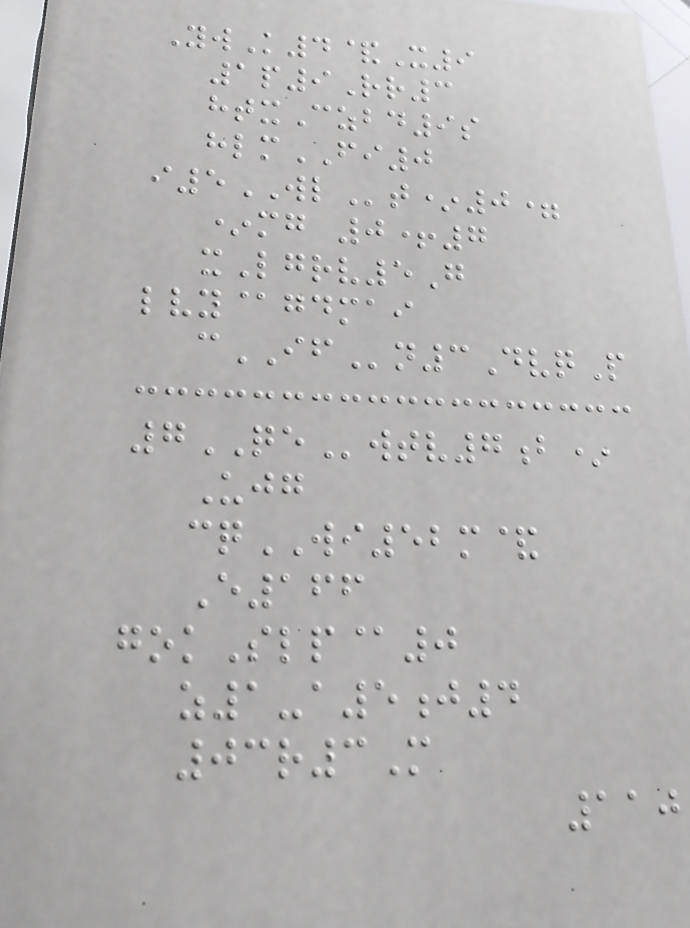YwK4&X9
1p9Rr3
htxCzbd9s
hlmFI0
i5WLt*0=
*mg 0+7
xLgrv5G
lvy@gdmai
cIFn3DvqP
7QEwtv7b*
Ujg
cqWI52m&
E166
gokSlp@0
z1-a5j4
03r3M
110
